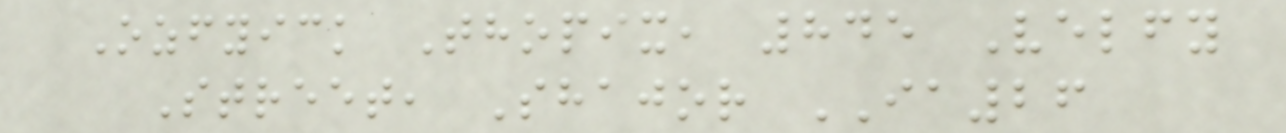Ozfyick Thopix, 845 Velfy
Street, Shajor IA26
